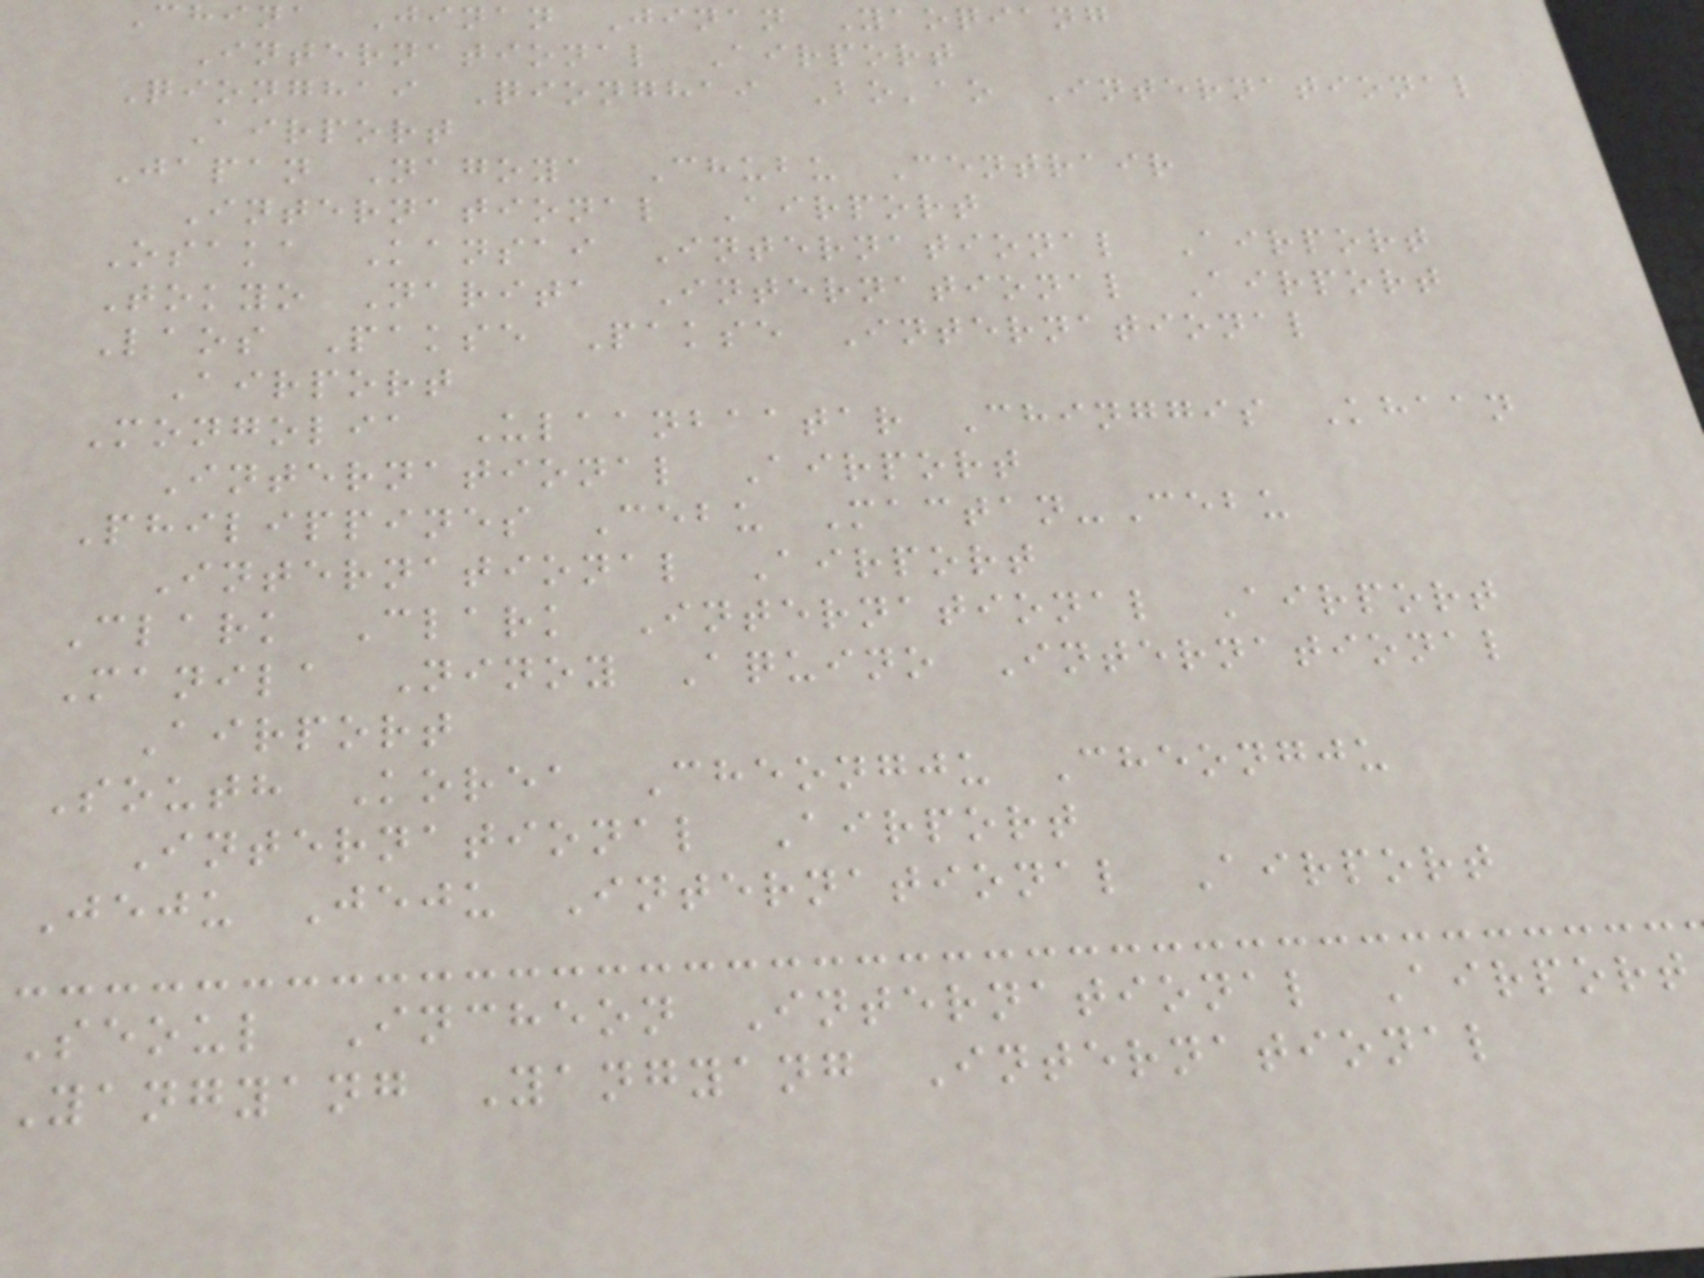China Jinan Jinan Yaoqiang
International Airport
Qionghai Qionghai Bo'ao International
Airport
Japan Nagoya Chubu Centrair
International Airport
Osaka Kansai International Airport
Tokyo Narita International Airport
Laos Pakse Pakse International
Airport
Mongolia Ulaanbaatar Chinggis Khaan
International Airport
Philippines Cebu Mactan-Cebu
International Airport
Clark Clark International Airport
Manila Ninoy Aquino International
Airport
South Korea Cheongju Cheongju
International Airport
Jeju Jeju International Airport
Seoul Incheon International Airport
Yangyang Yangyang International
